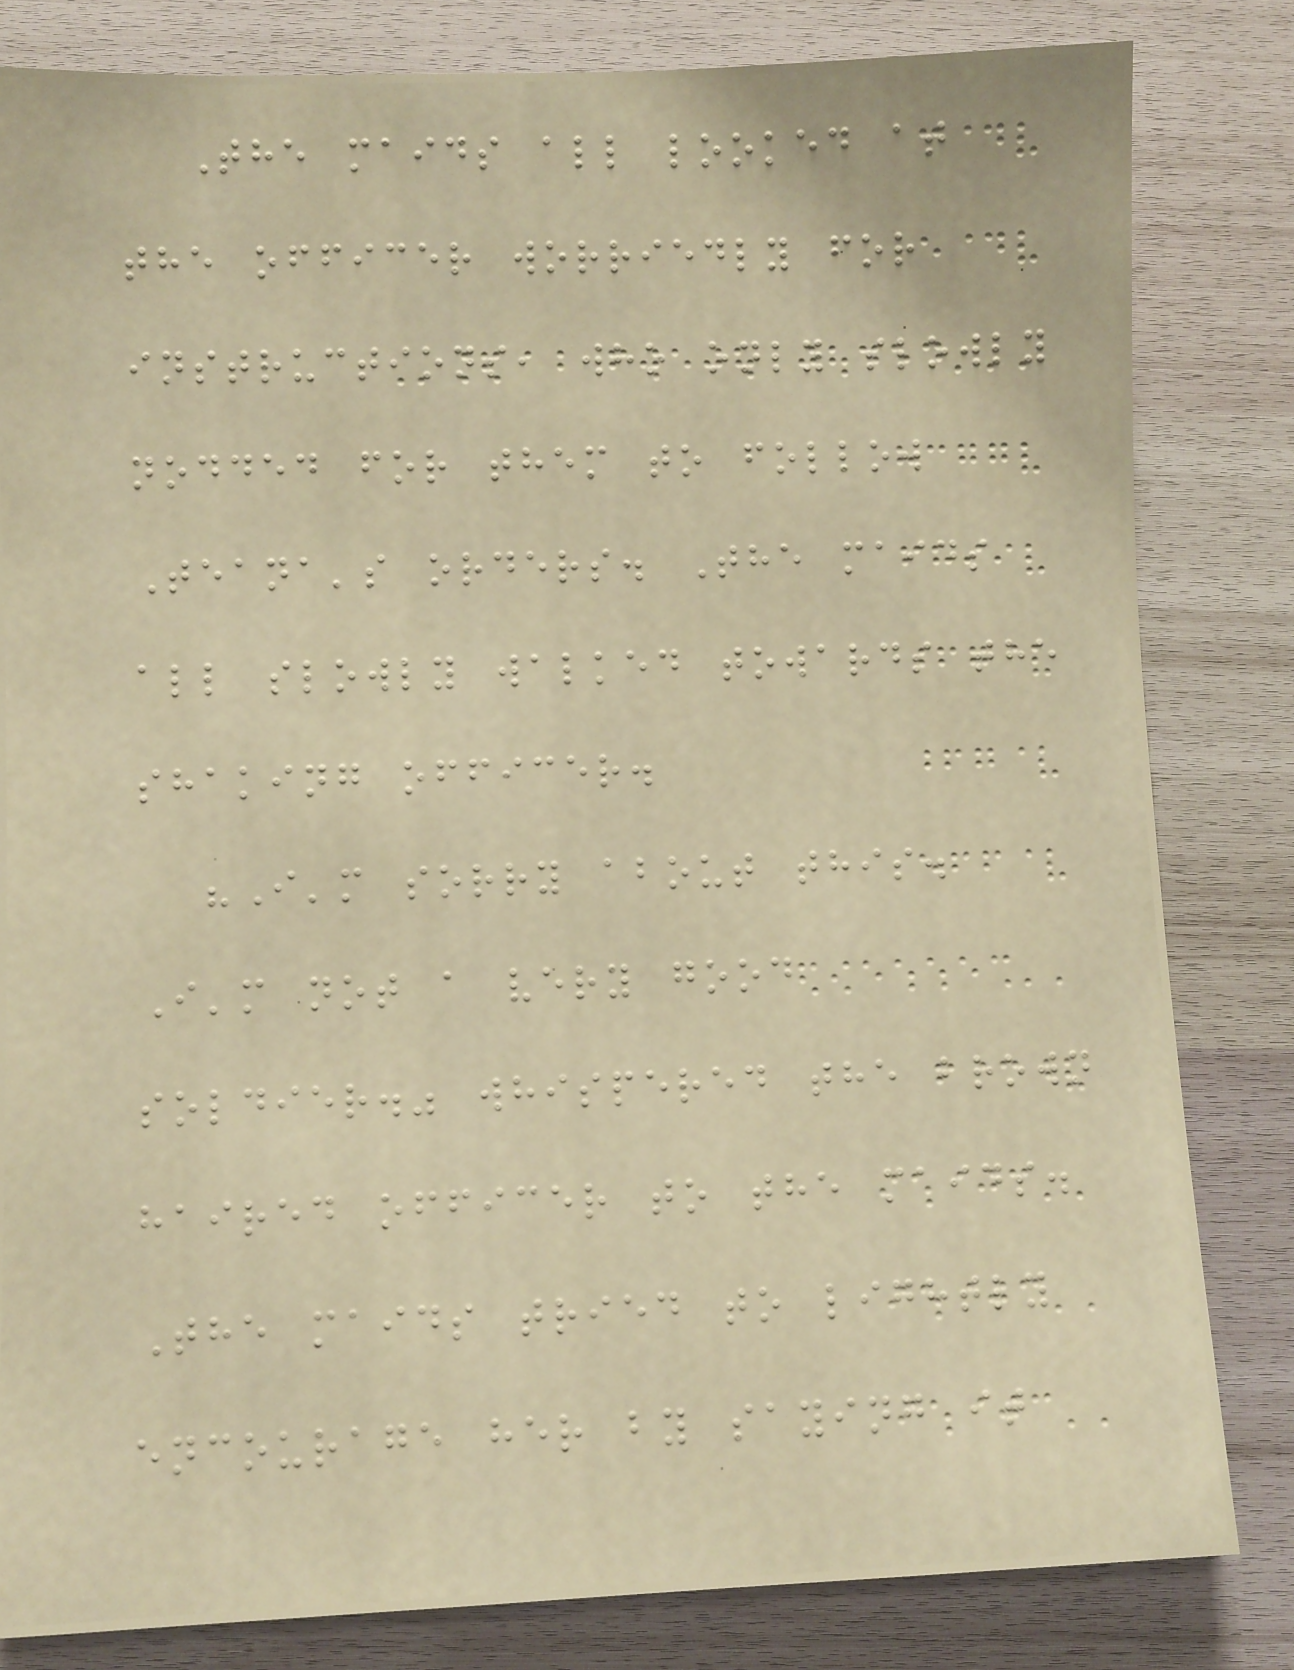The maids all looked at
the officer worriedly for
instructions, who only slowly
nodded for them to follow
Teana's orders. The maids
all slowly walked towards the
shaking officer.
"I'm sorry about this.
I'm not a very good
soldier." whispered the brown
haired officer to the maids.
The maids tried to lightly
encourage her by saying it
